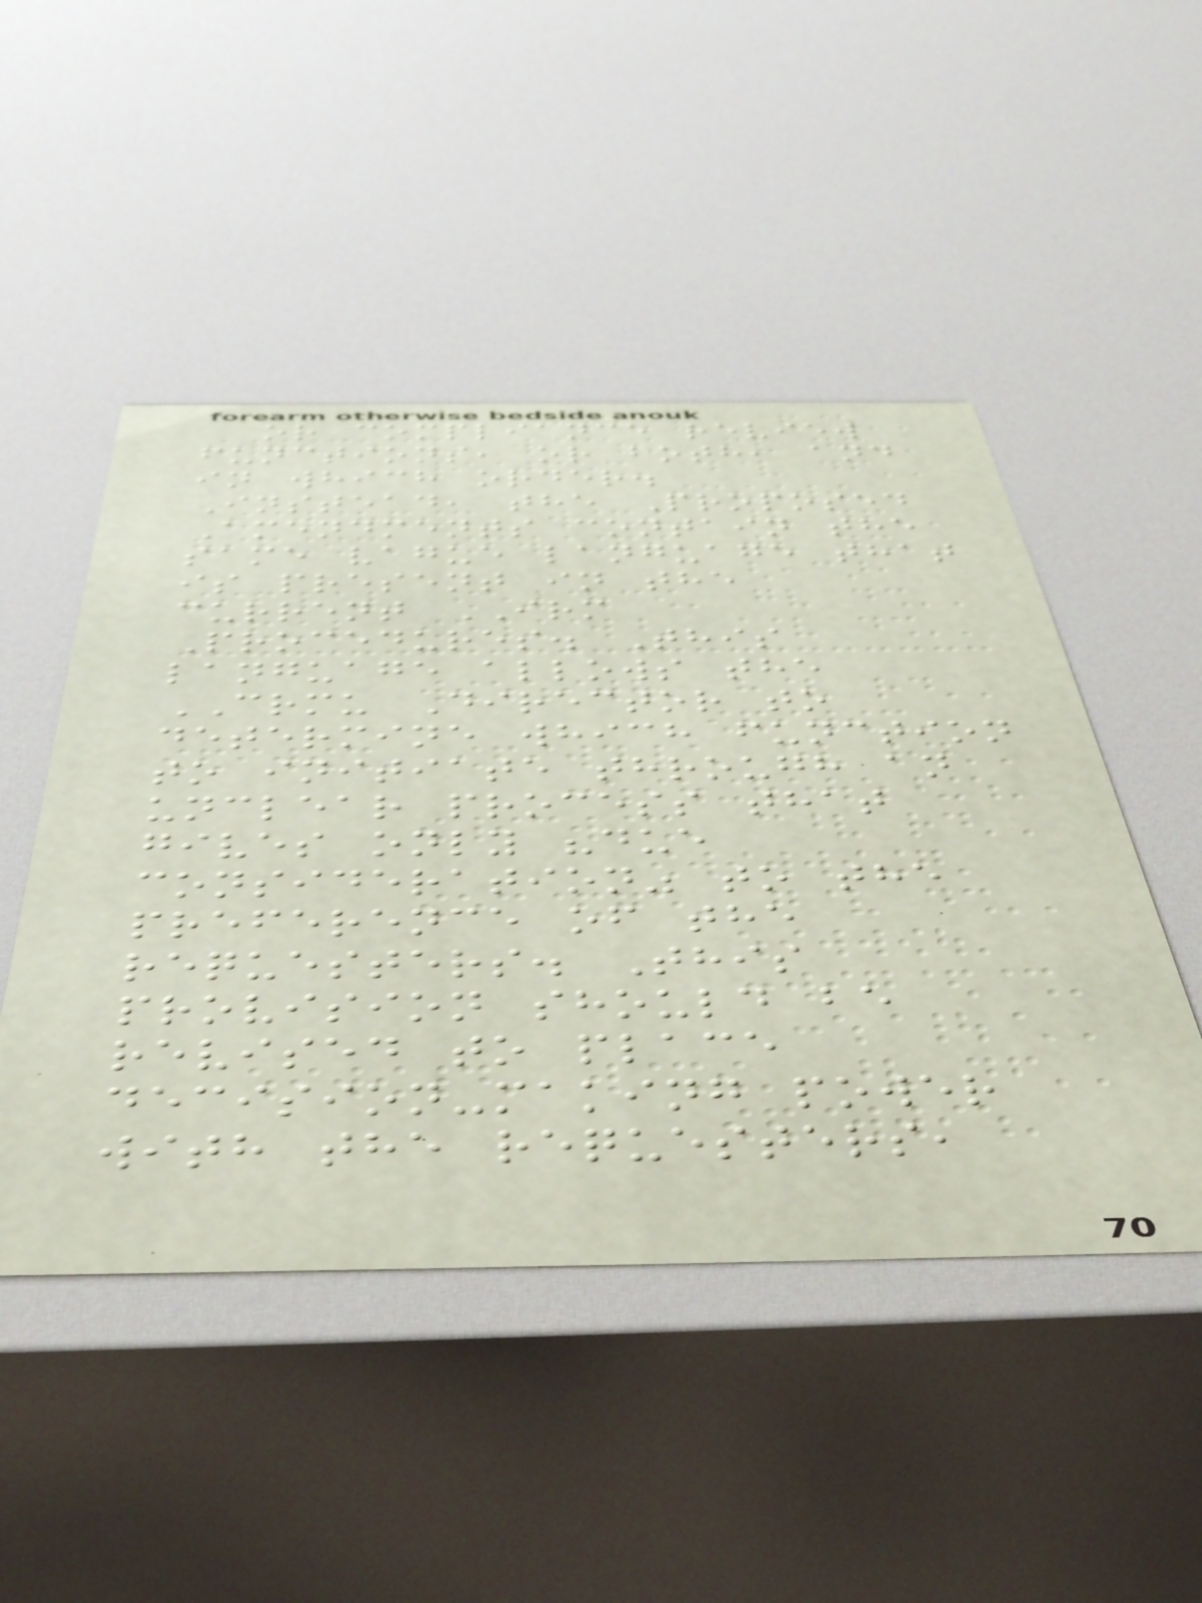or compliance review
functions, or both, and
in which order.
Instead, the Proposed
Amendments contain the
same vague language that
is present in the
current IRM
Procedures. This
language allows the
CRMU Director to
determine which function
to initiate through an
unclear process that
gives only "due
consideration" to the
preference of the
requesters. This
provision should be
revised to place
decision-making power
with the requesters,
